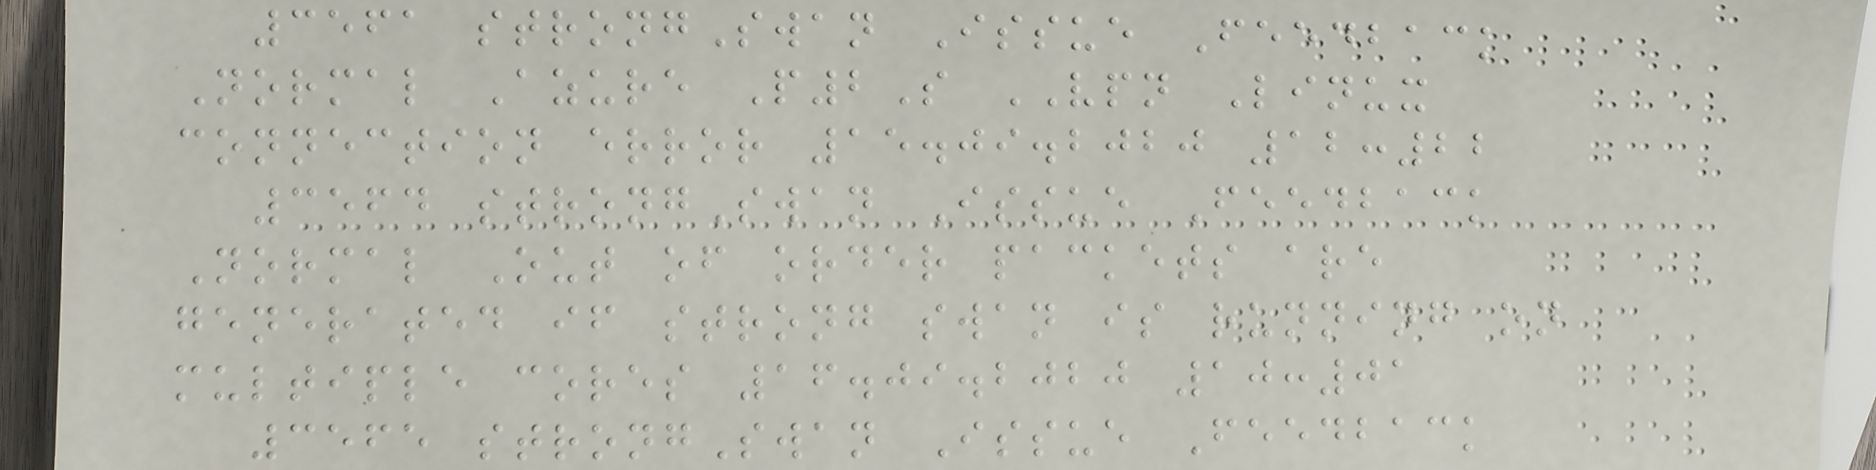3561 strongSwan Issue Feedback
Normal Azure P2S VPN Linux
connection error 15.09.2020 12:22
3564 strongSwan Issue Feedback
Normal Out of order packets are
generated if strong swan is running on
multiple cores 16.09.2020 10:01
3565 strongSwan Issue Feedback
